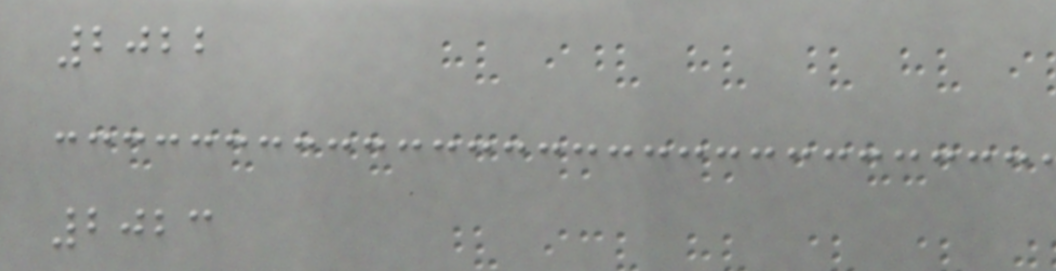2022
2023
